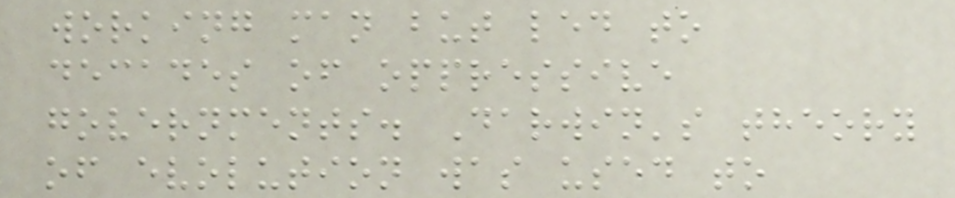working man but led to
decades of oppressive
governments. Darwin's theory
of evolution was used to
